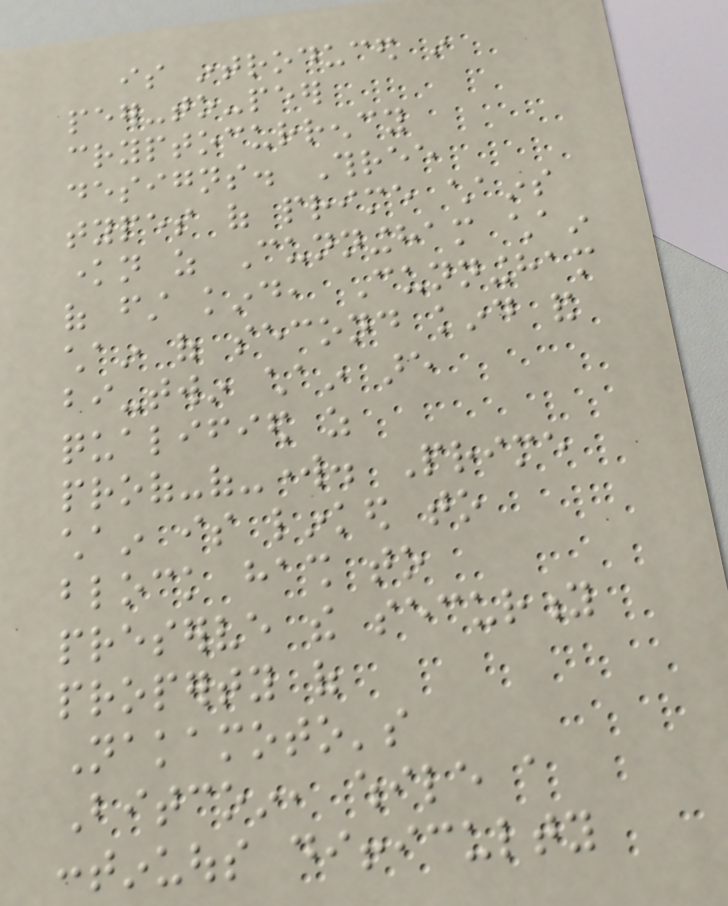is introduced in
peer-to-peer
cryptocurrency
designs. Three
types of prime chains
known as Cunningham chain
of first kind, Cunningham
chain of second kind and
bi-twin chain are
qualified as
proof-of-work. Prime
chain is linked to
block hash to
preserve the security
property of
Nakamoto's
Bitcoin, while a
continuous difficulty
